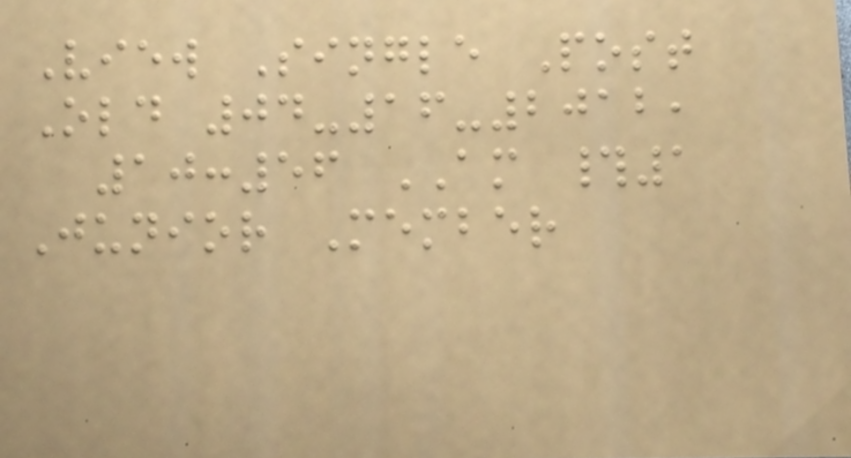View Single Post
Old 04-16-2012,
10:56 AM #1
Junior Member
